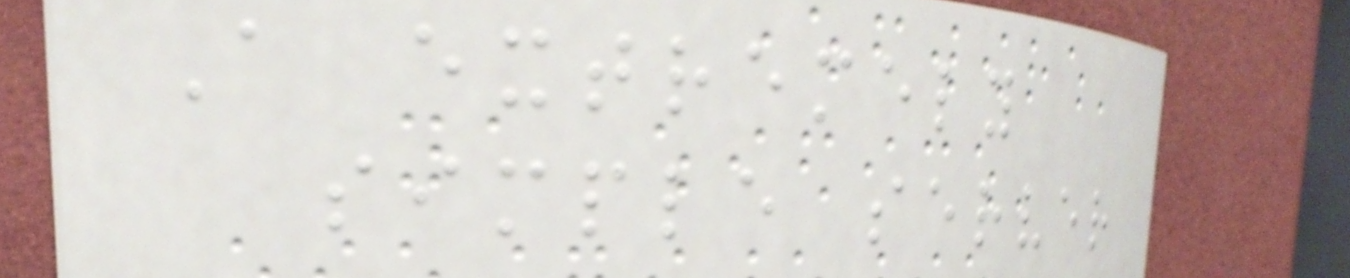A extremely
simple server
